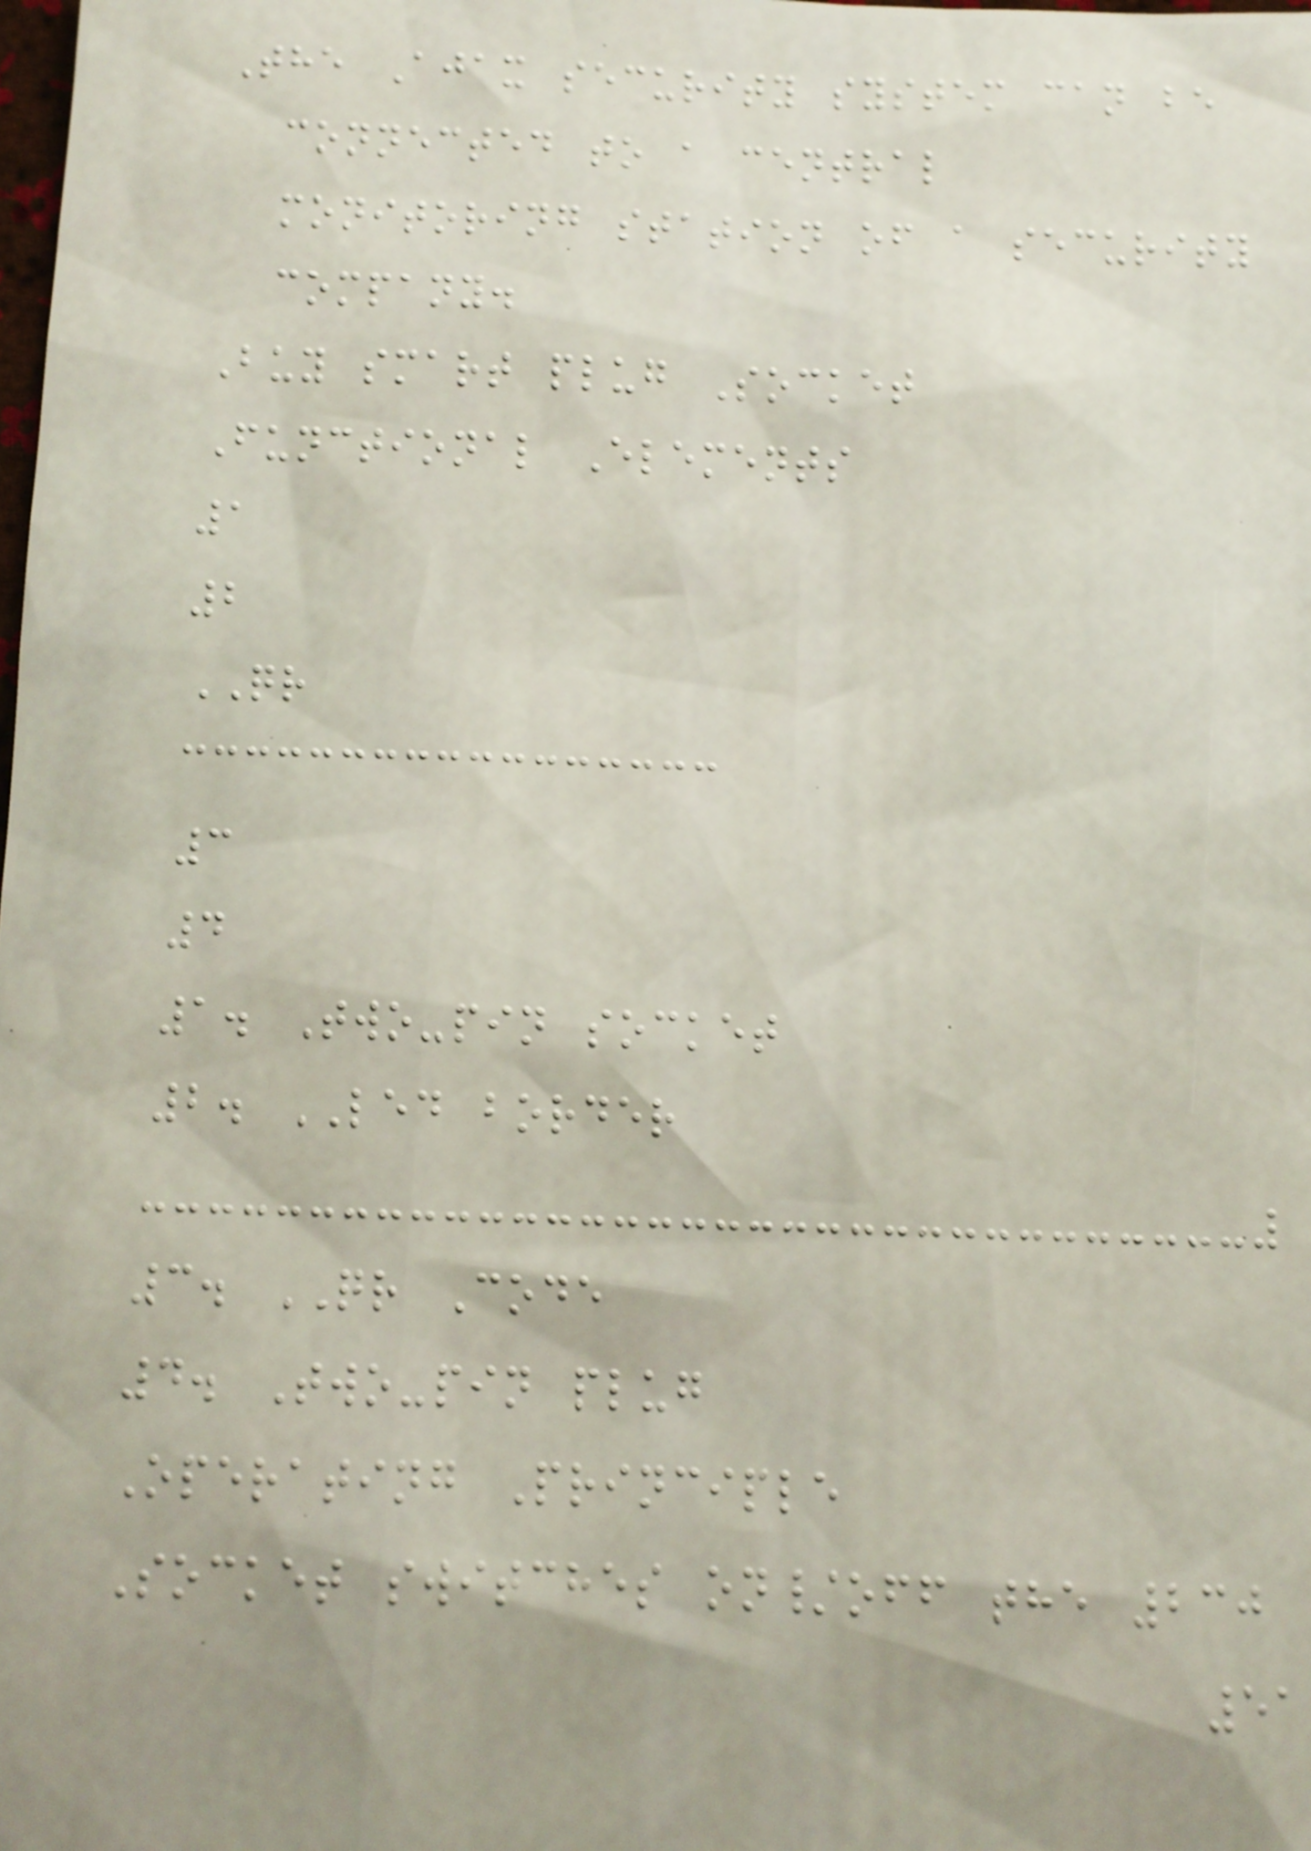The Ajax security system can be
connected to a central
monitoring station of a security
company.
Buy smart plug Socket
Functional Elements
1
2
QR
3
4
1. Two-pin socket
2. LED border
3. QR Code
4. Two-pin plug
Operating Principle
Socket switches on/off the 230
51
